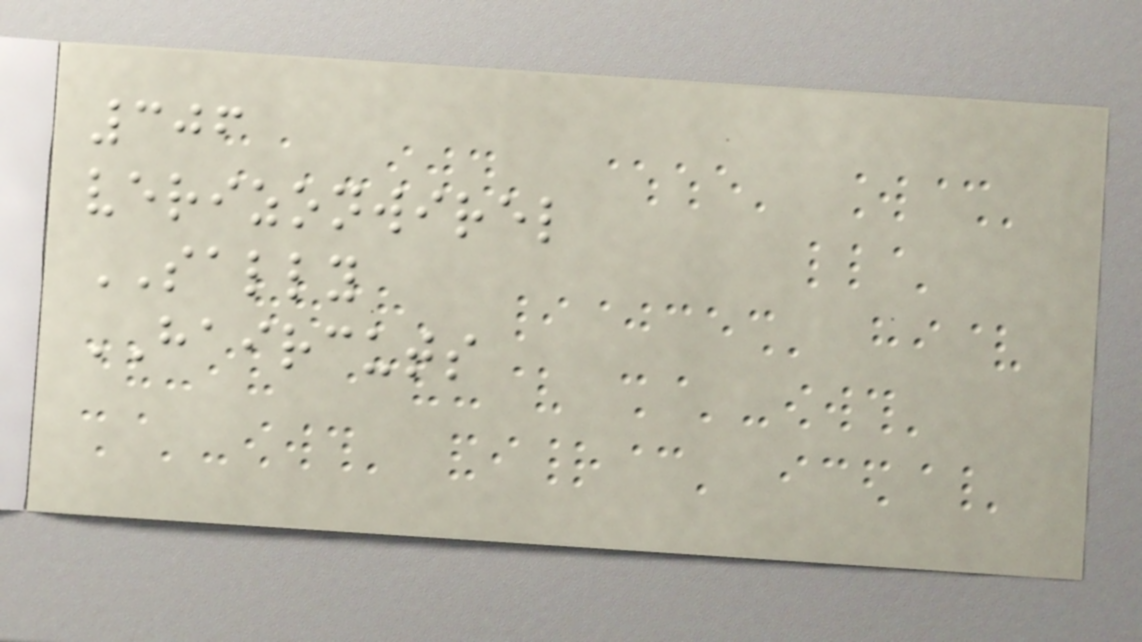306
verizonwirel
SALLY
HAIRCUTS
